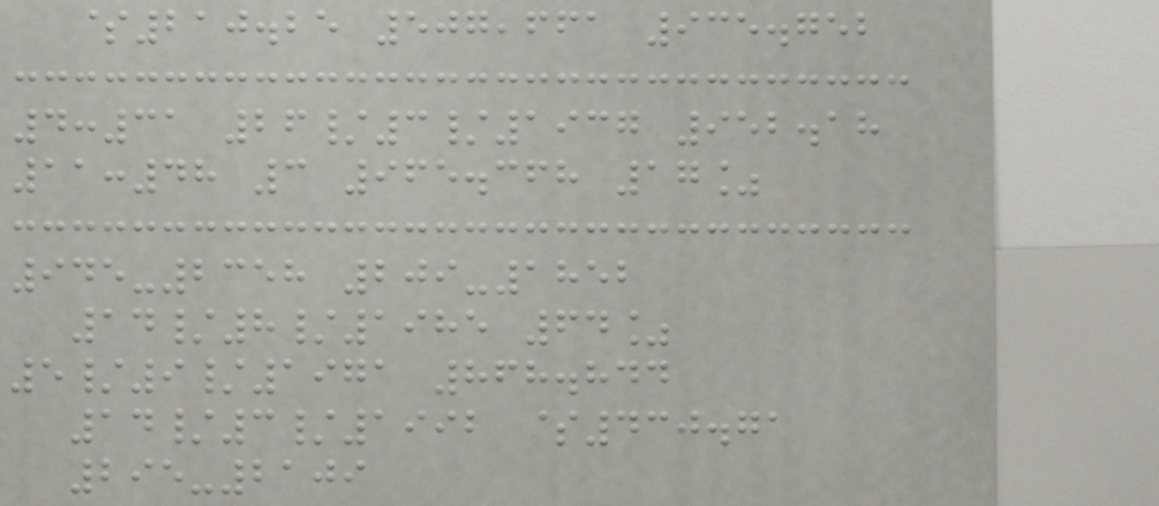$210.25 507,661 935.752
4:31 26/3/1937 952.18
11:48 3 965.368 17%
945-2358 209-1852
14/8/1985 64%
5/9/1971 868.844
14/3/1992 $430.71
295-2109
